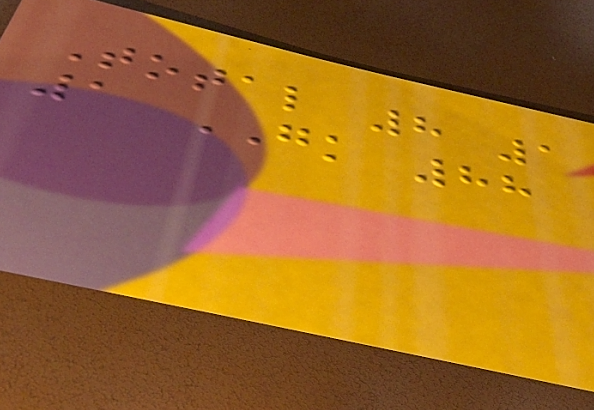Total 8 1
1 GK 88
